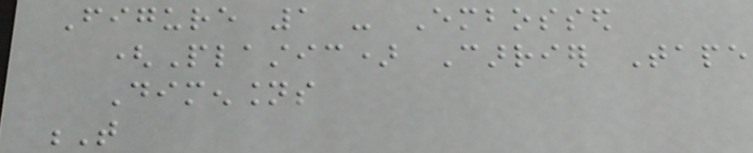Figure 1 - Embossed
(Plastic) Carrier Tape
Dimensions
T
